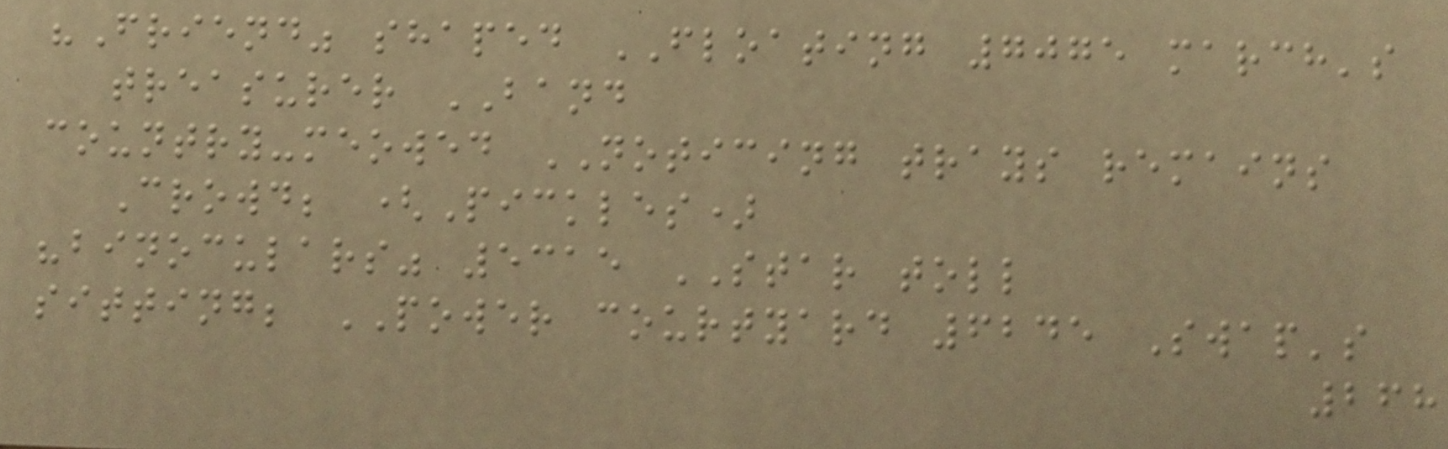"Friend" shaped FLOATING 7075 march's
treasurer BAND
country-meowed NOTICING trays remains
Crowd; (Pickles)
"binoculars" 5315 STAR toll
sitting; POWER courtyard 6245 Swap's
268
